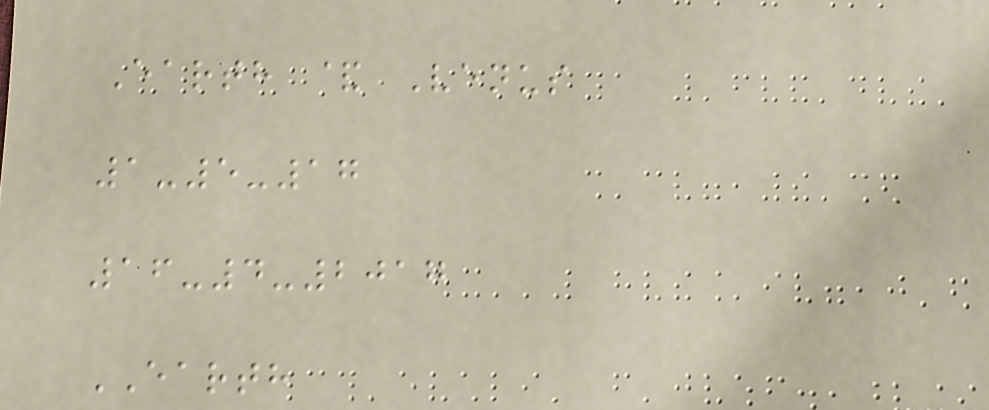Earth & Venus
1-5-17
16-4-2017
EARTH
